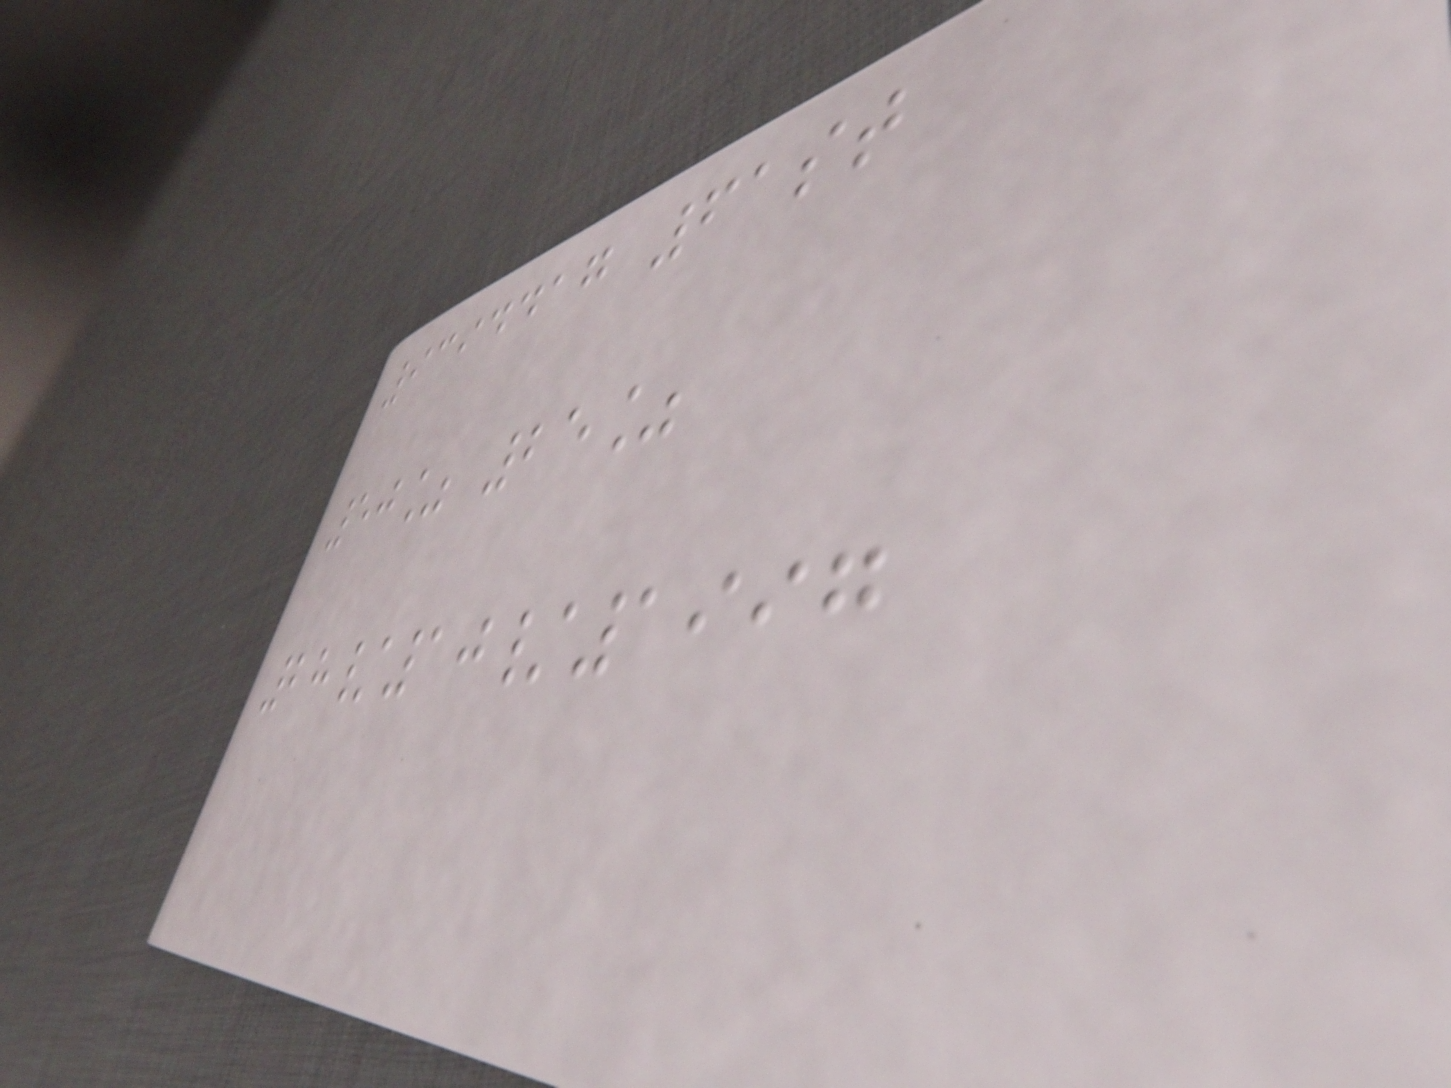9394417 61st
50% 25%
28/10/1997
